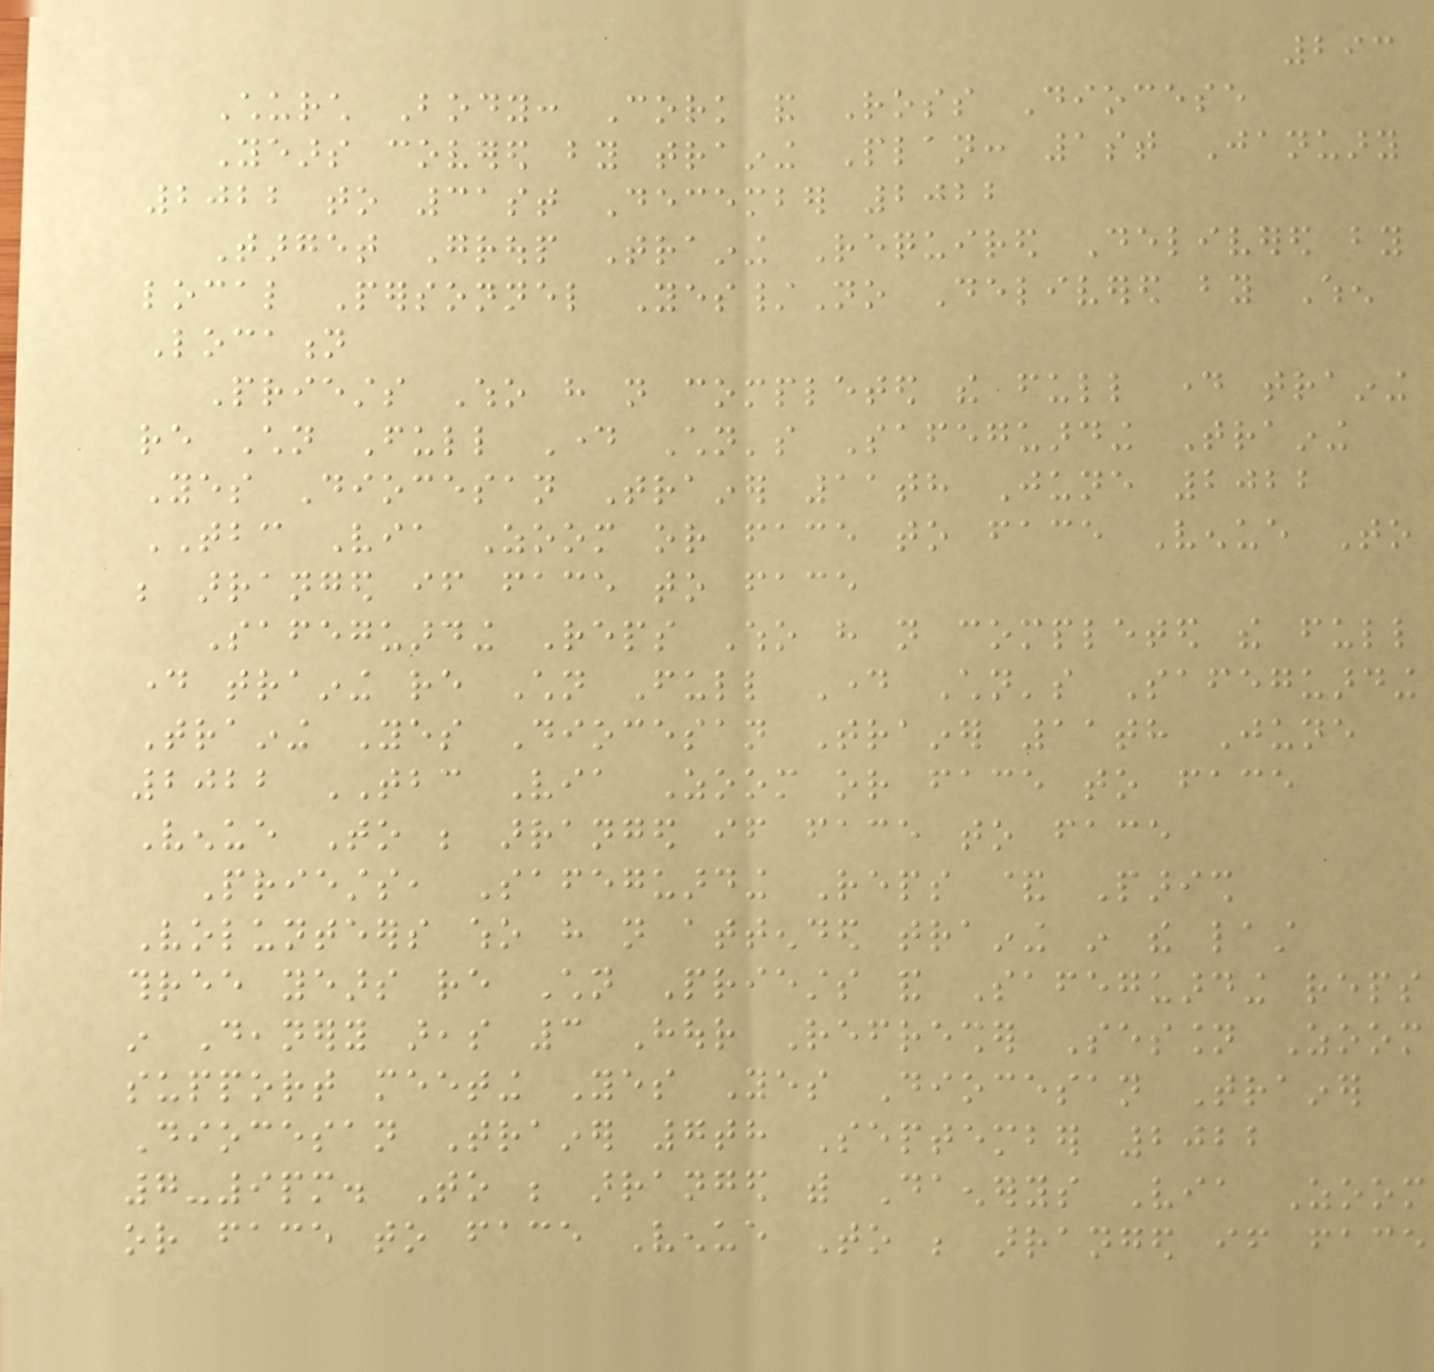293
Church Body: Cork and Ross Diocese
Years covered by training Plan: 1st January
2022 to 31st December 2022
Target Group Training Required Delivered by
local Personnel Yes/No Delivered by When
Location
Priests Who have not completed the full day training
re Children Full Day Children's Safeguarding Training
Yes Diocesan Trainer 11th June 2022
TBC Via Zoom or face to face Venue To
be arranged if face to face
Safeguarding Reps Who have not completed the full
day training re Children Full Day Children's Safeguarding
Training Yes Diocesan Trainer 11th June
2022 TBC Via Zoom or face to face
Venue To be arranged if face to face
Priests, Safeguarding Reps & Parish
Volunteers who have not attended training in the last
three years re Children Priests and Safeguarding reps
in Deanery areas 3 Hour Refresher Session Zoom
support meeting Yes Yes Diocesan Trainer
Diocesan Trainer 7th September 2022
7-9pm. To be arranged with Daenerys Via Zoom
or face to face Venue To be arranged if face
